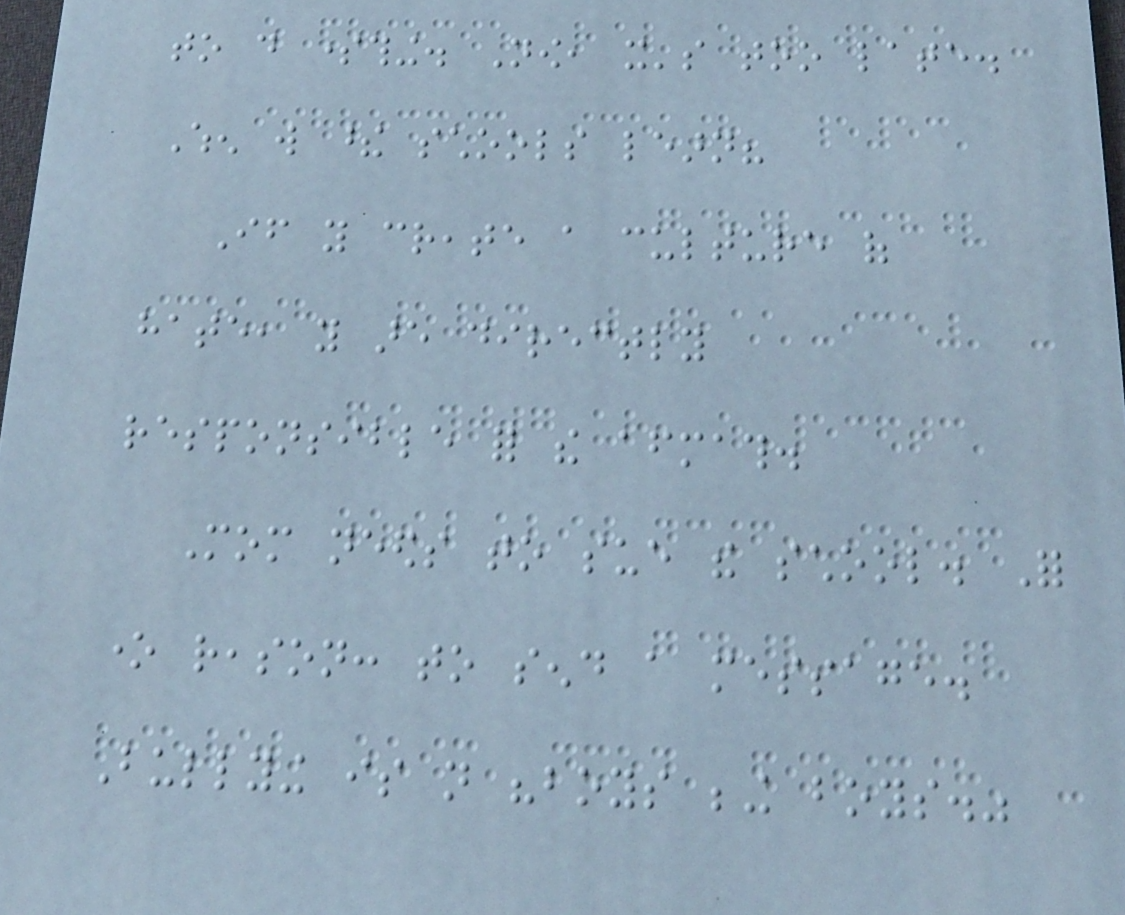to do something. Now, it's too late.
When will these schools learn?
If you create a culture of
hate, you are directly
responsible for the aftermath.
Mom needs to sue the school. For
one reason: to send a message.
Bullying is not "boys being boys."
